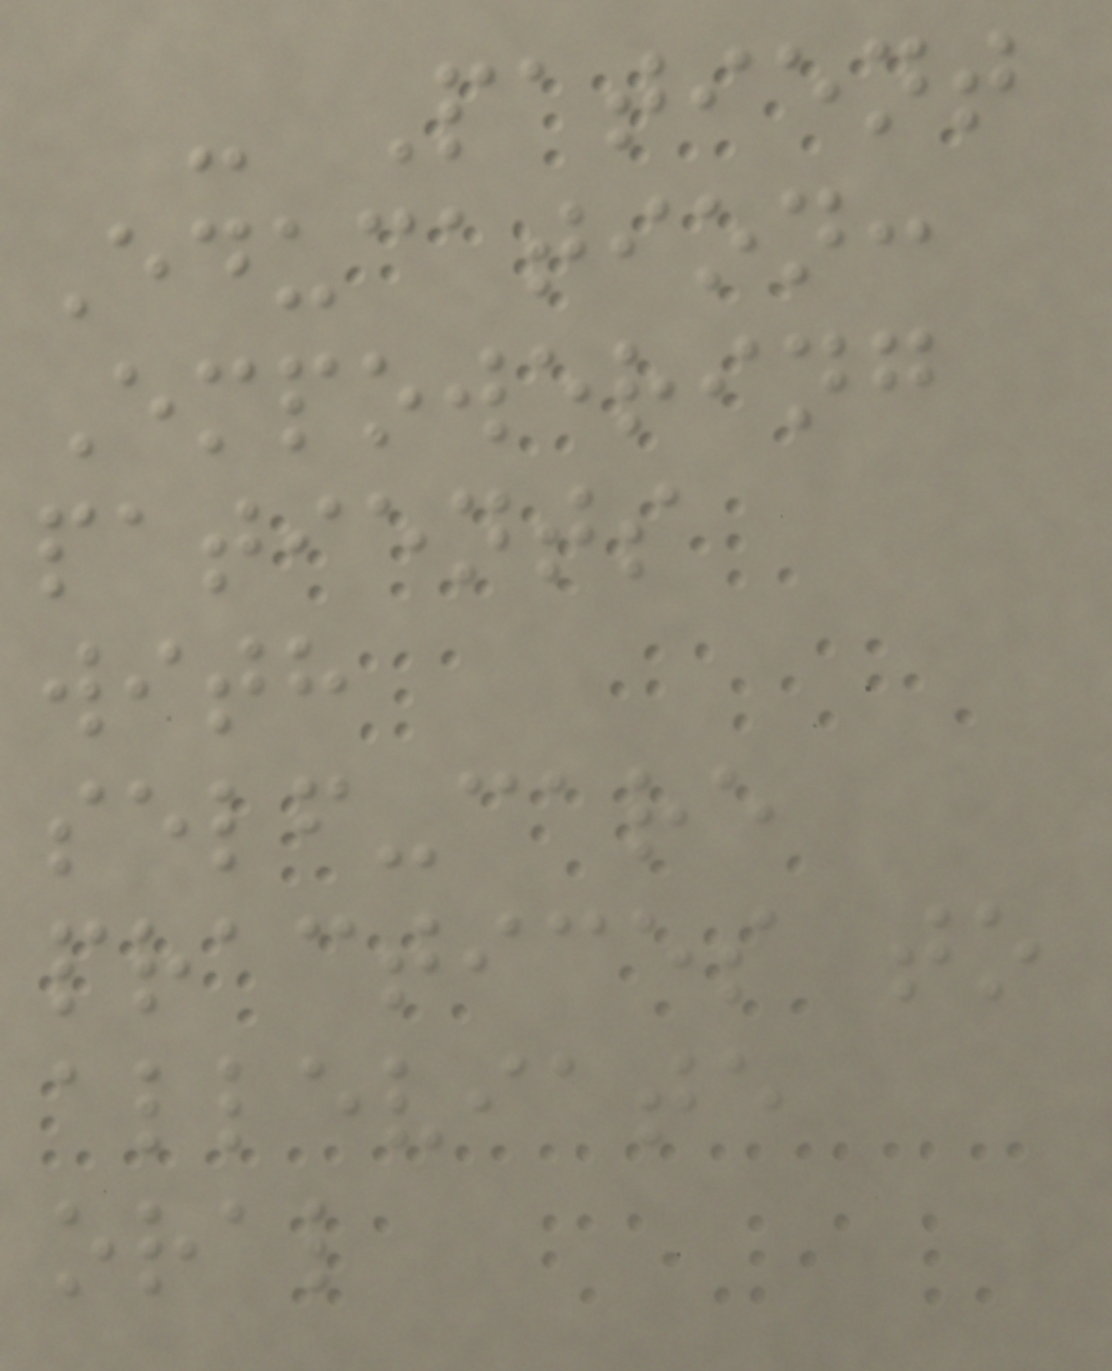- Patient
Education:
Empowering
patients
with
self-care
practices to
alleviate
oral
